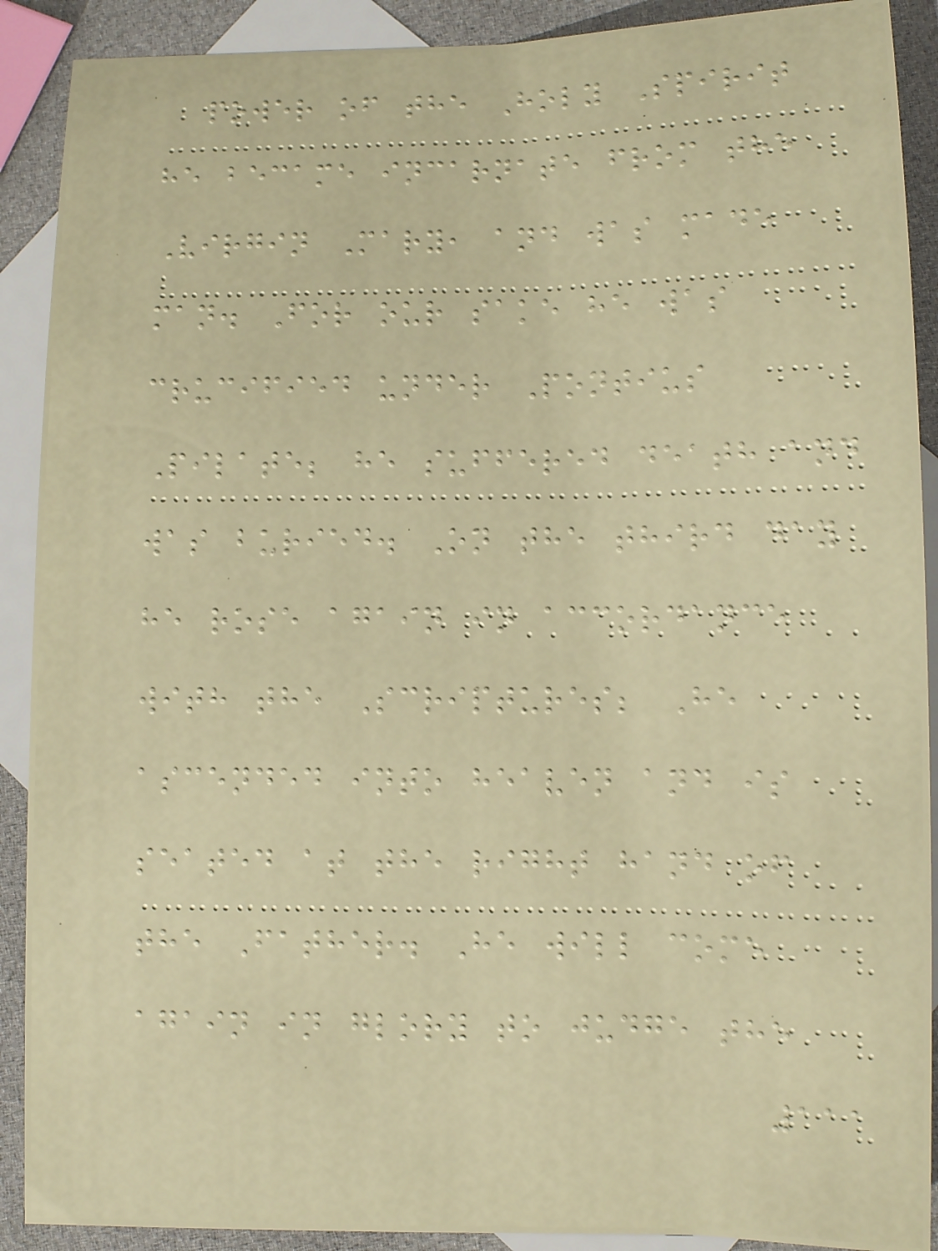power of the Holy Spirit
he became incarnate from the
Virgin Mary, and was made
man. For our sake he was
crucified under Pontius
Pilate; he suffered death and
was buried. On the third day
he rose again in accordance
with the Scriptures; He
ascended into heaven and is
seated at the right hand of
the Father. He will come
again in glory to judge the
111
